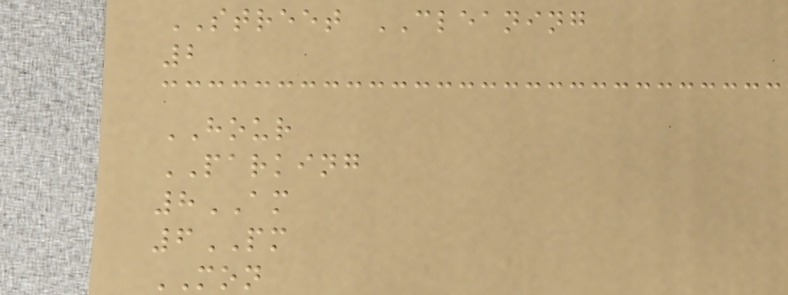STREET CLEANING
2
HOUR
PARKING
8AM
6PM
MON
